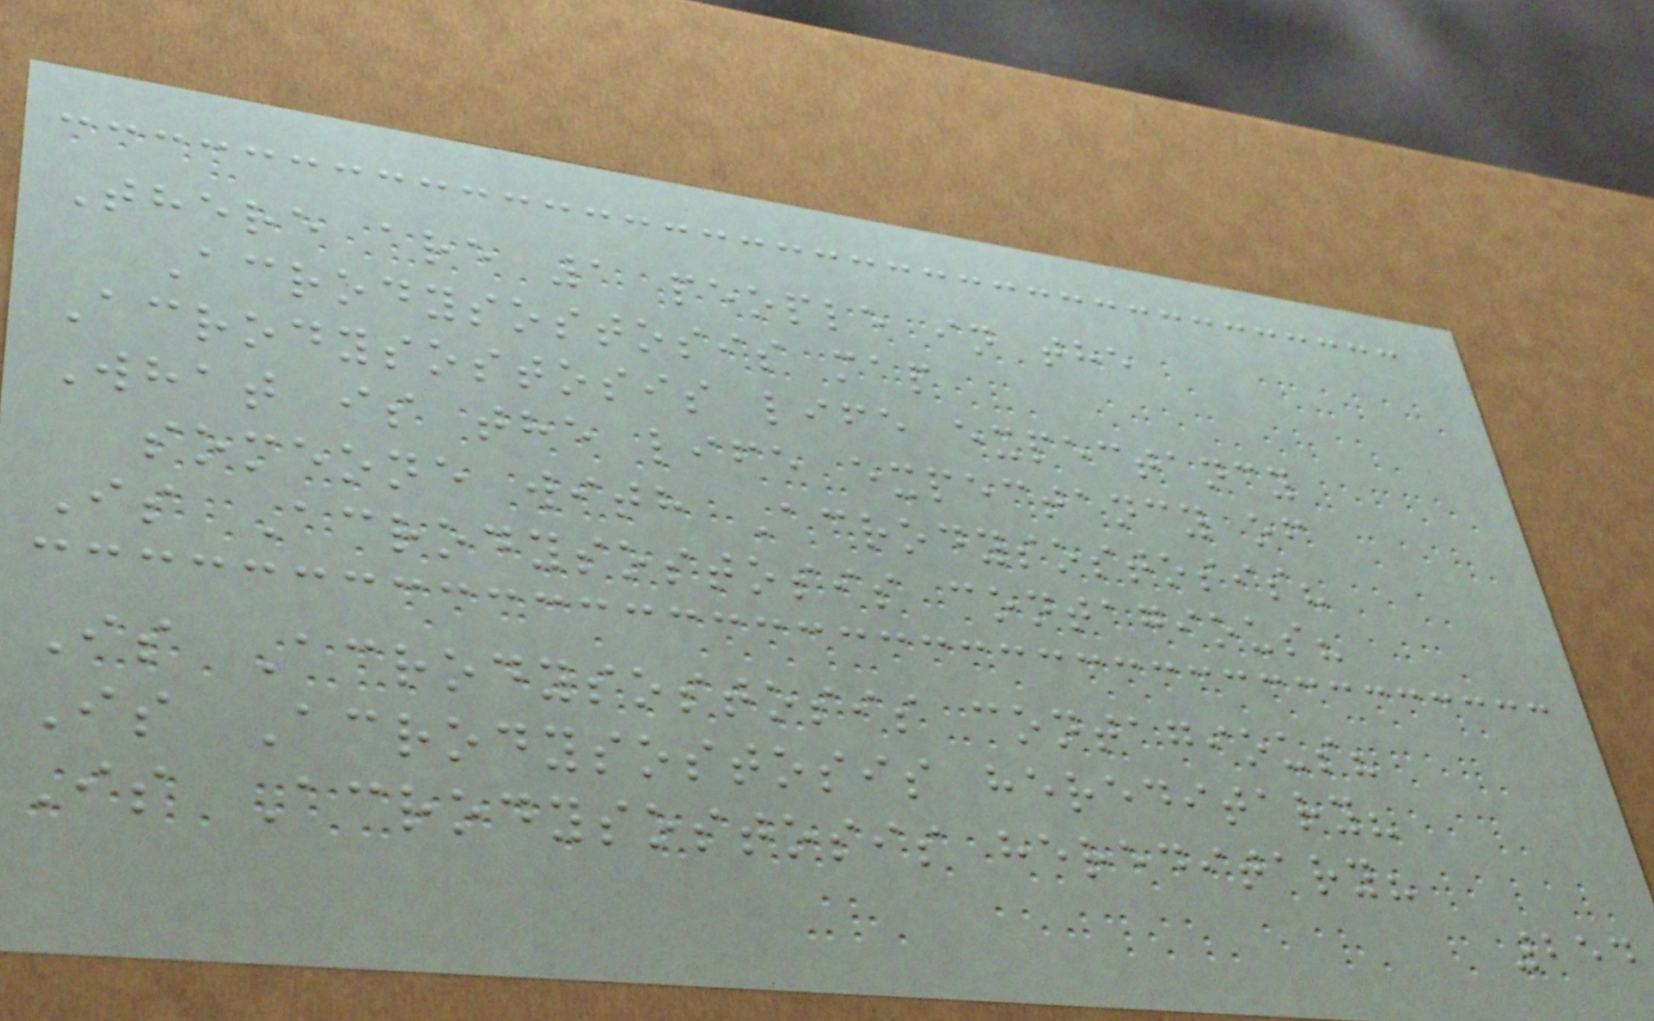There are 1 people in the
Acrodysostosis map
Acrodysostosis life expectancy
What is the life expectancy of
someone with Acrodysostosis?
Is Acrodysostosis contagious?
Is Acrodysostosis contagious?
Is Acrodysostosis hereditary?
Is Acrodysostosis hereditary?
254
